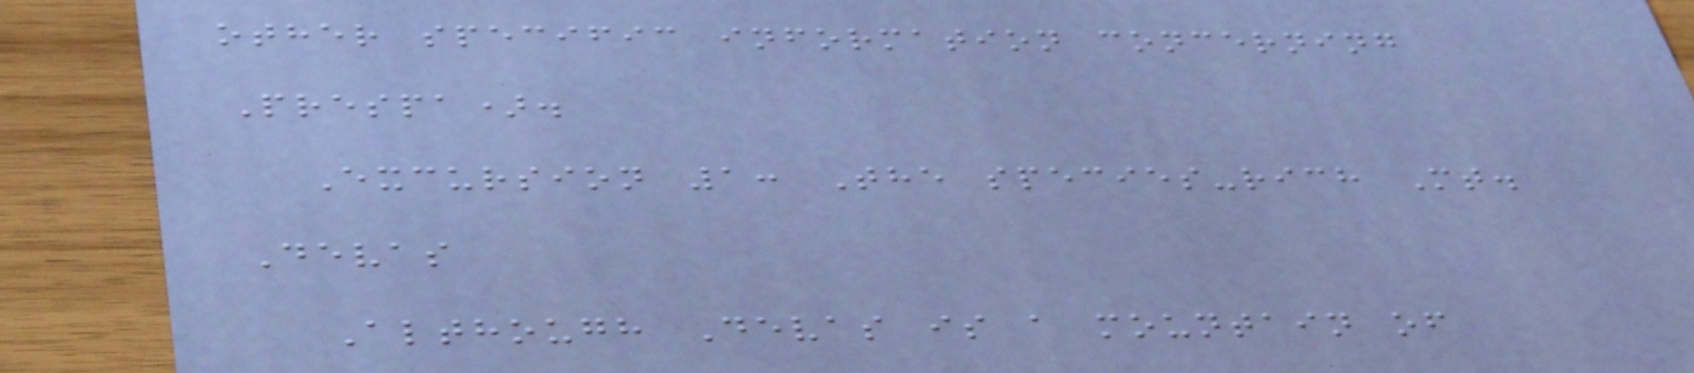other specific information concerning
Prespa).
Excursion 1: The species-rich Mt.
Devas
Although Devas is a mountain of
